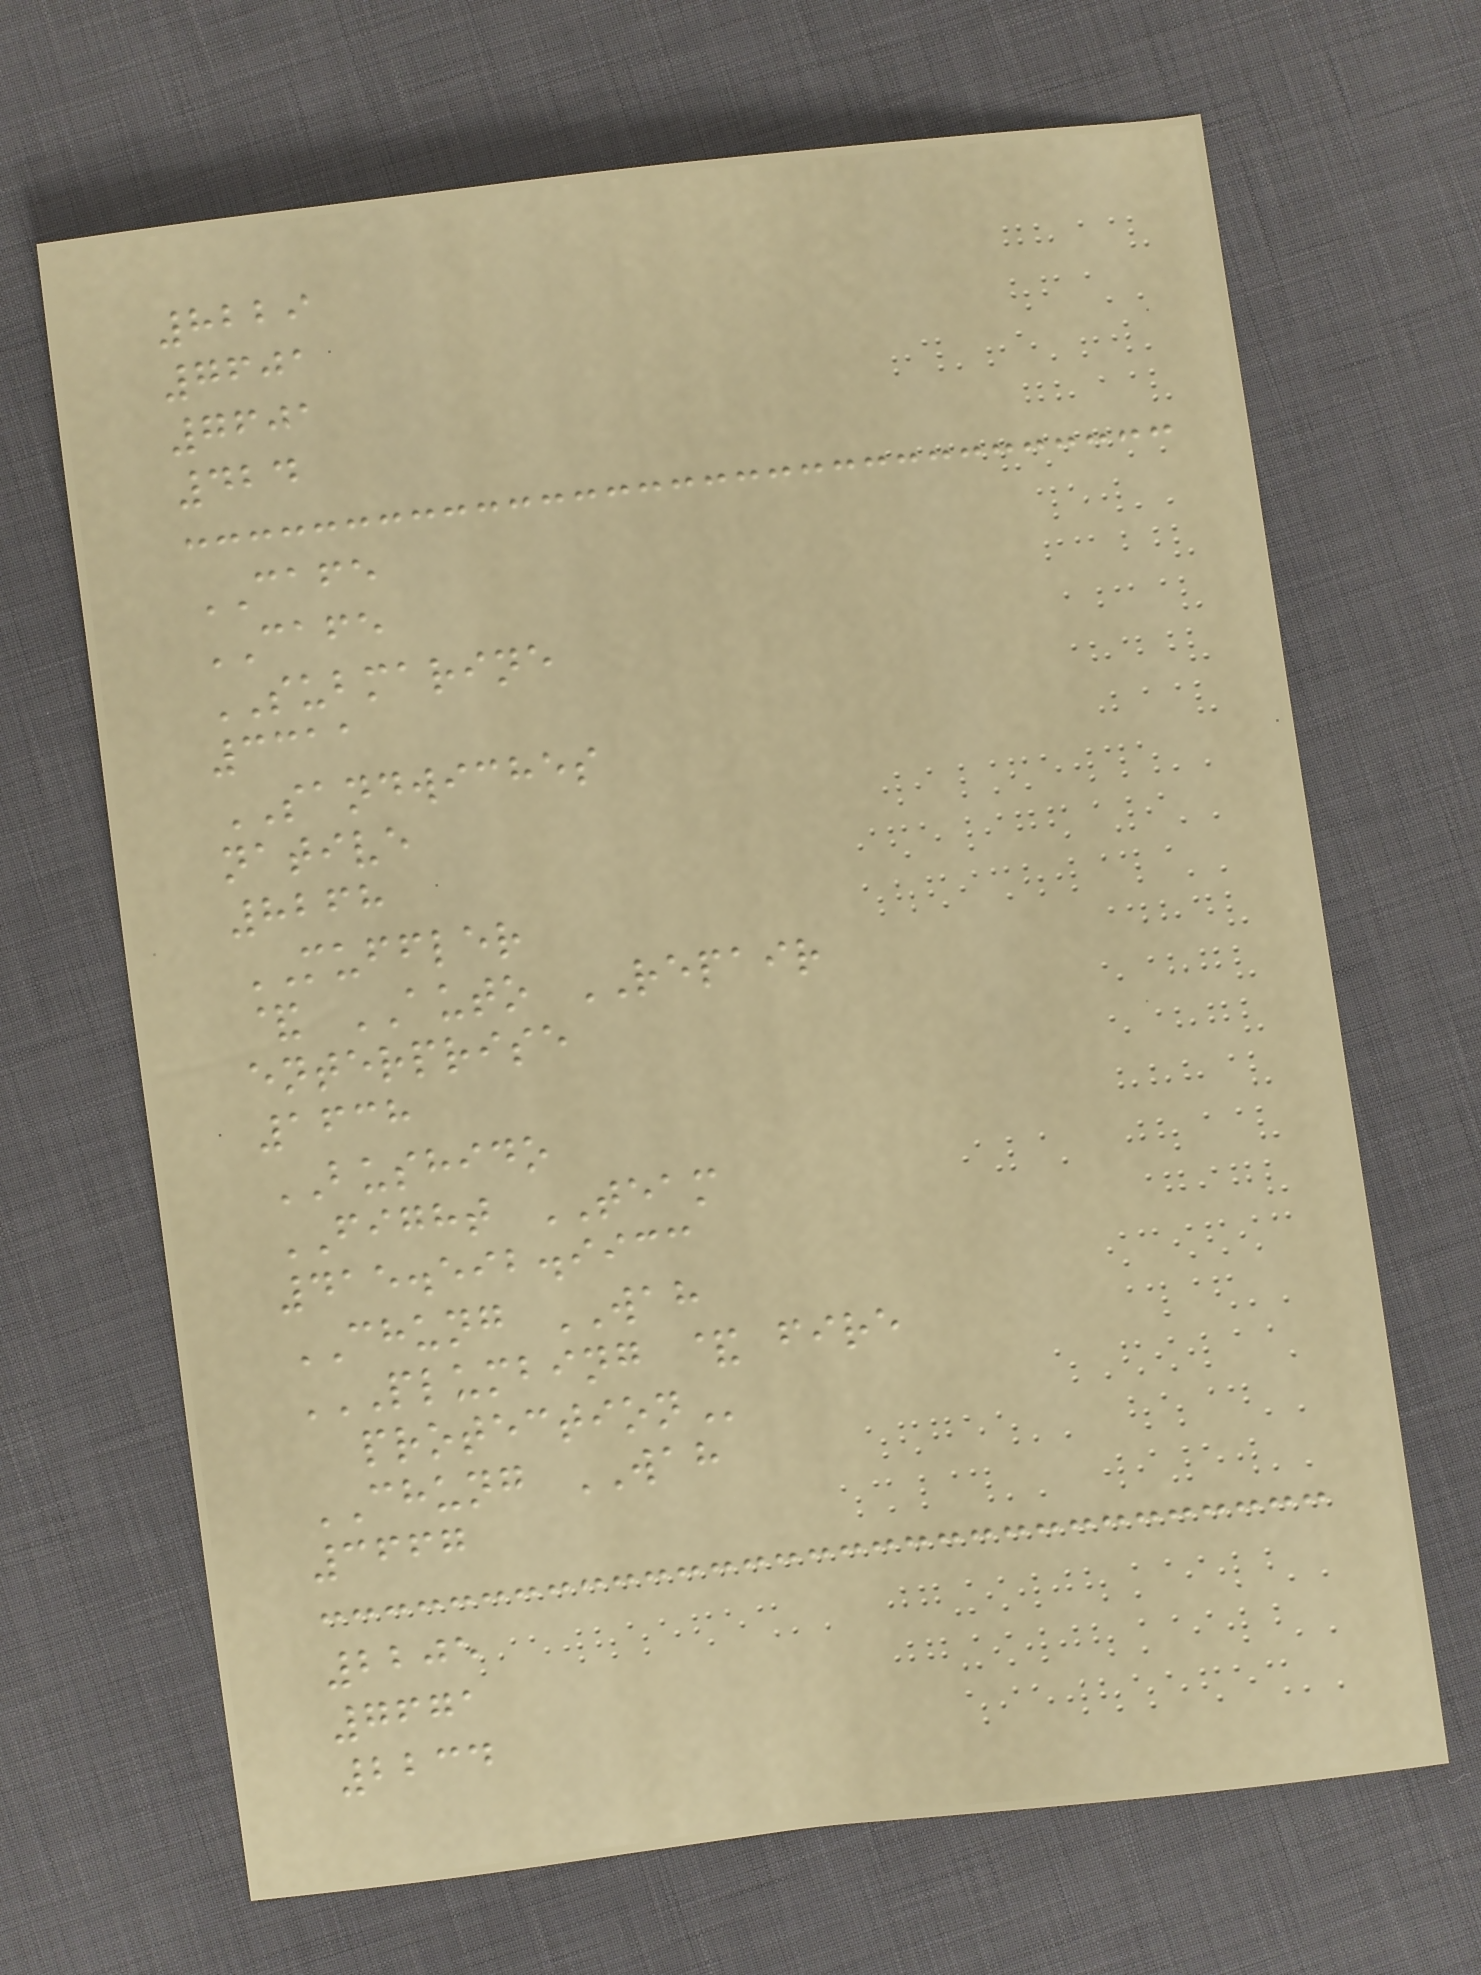8229
7601
7601
424
CAFE
CAFE
SUBMARINE
3311
SANDWICHES
native
8268
MUFFLER
& AUTO REPAIR
enterprise
1638
BUSHIDO
FIGHT TEAM
415.592.9933
CHUNG WAH
PLUMBING & FIRE
PROTECTION
CHUNG WAH
3667
2205
7671
2234
